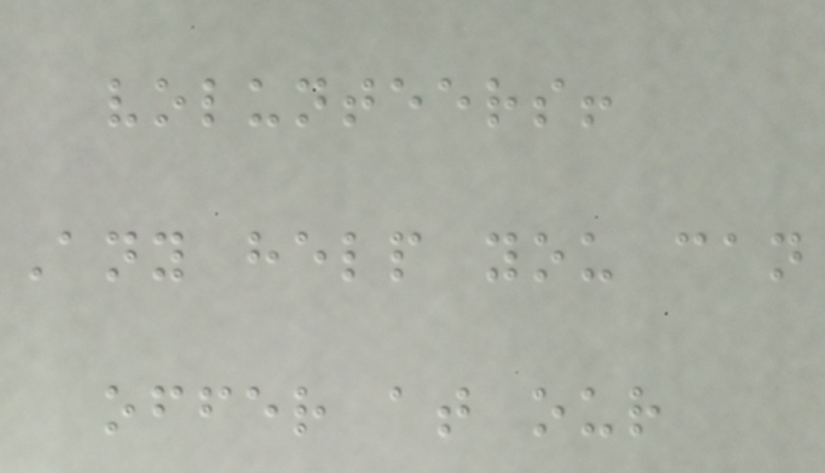volunteers!
Any help you can
offer at our
